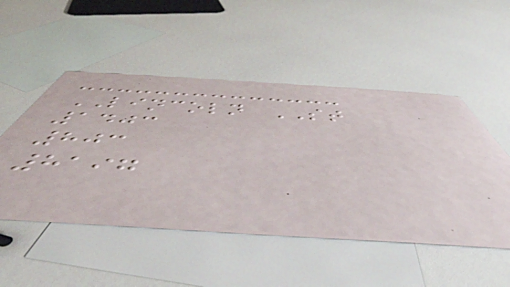LINCOLN ST
1403
803
8197
